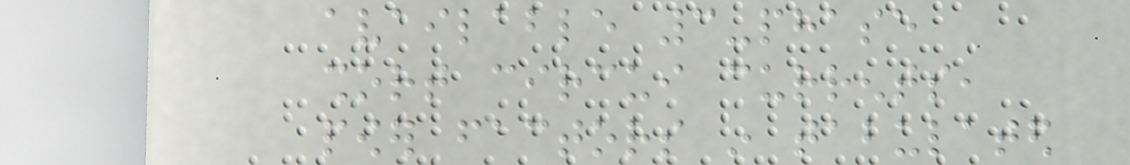available 3-phase
short circui currents,
power factors in tabulated
